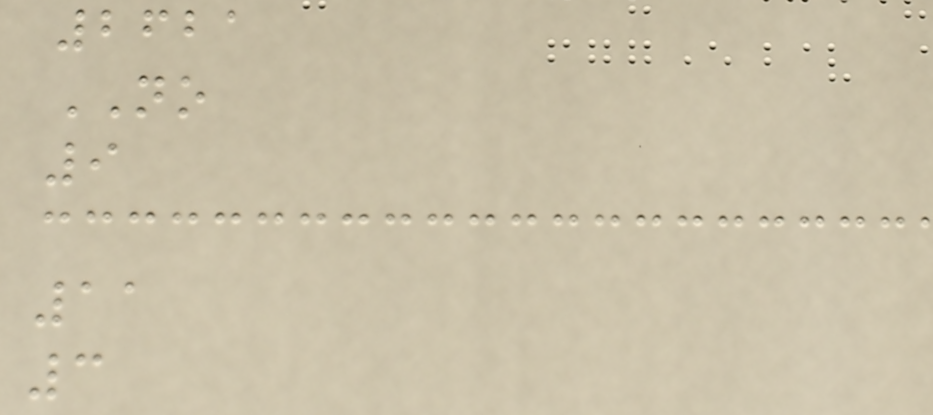2621
NO
9
11
3
